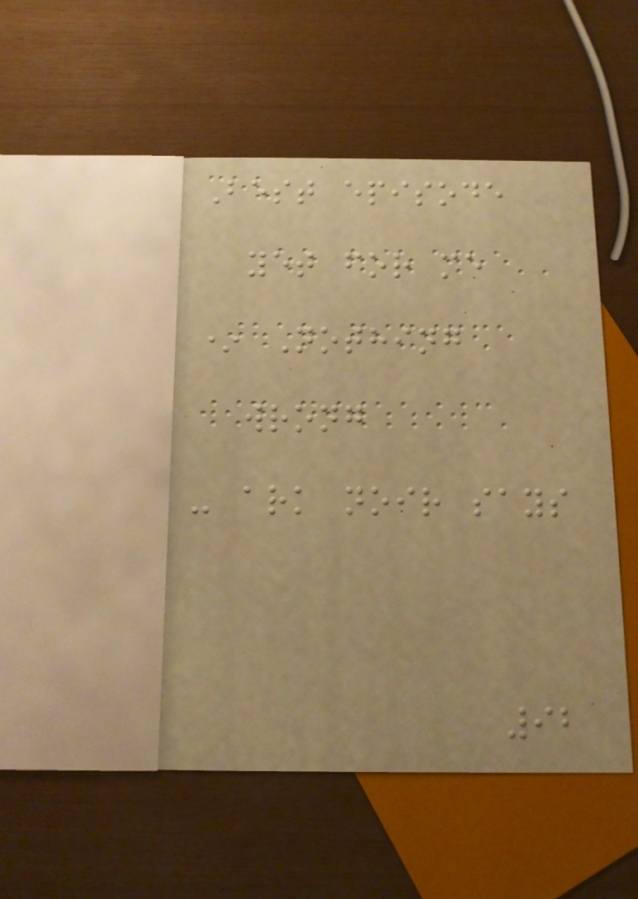Best episode
yet for me
* Nothing
wrong
- ark noir says
92
